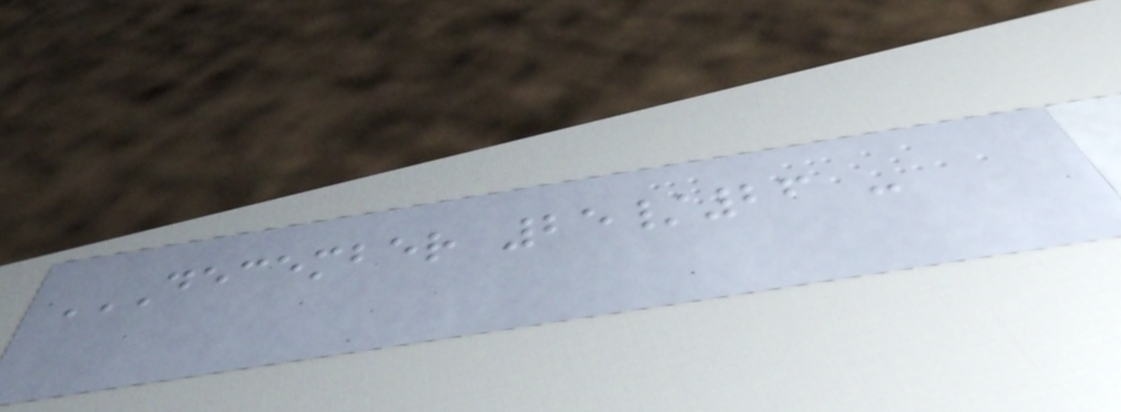DECEMBER 25/26 -
